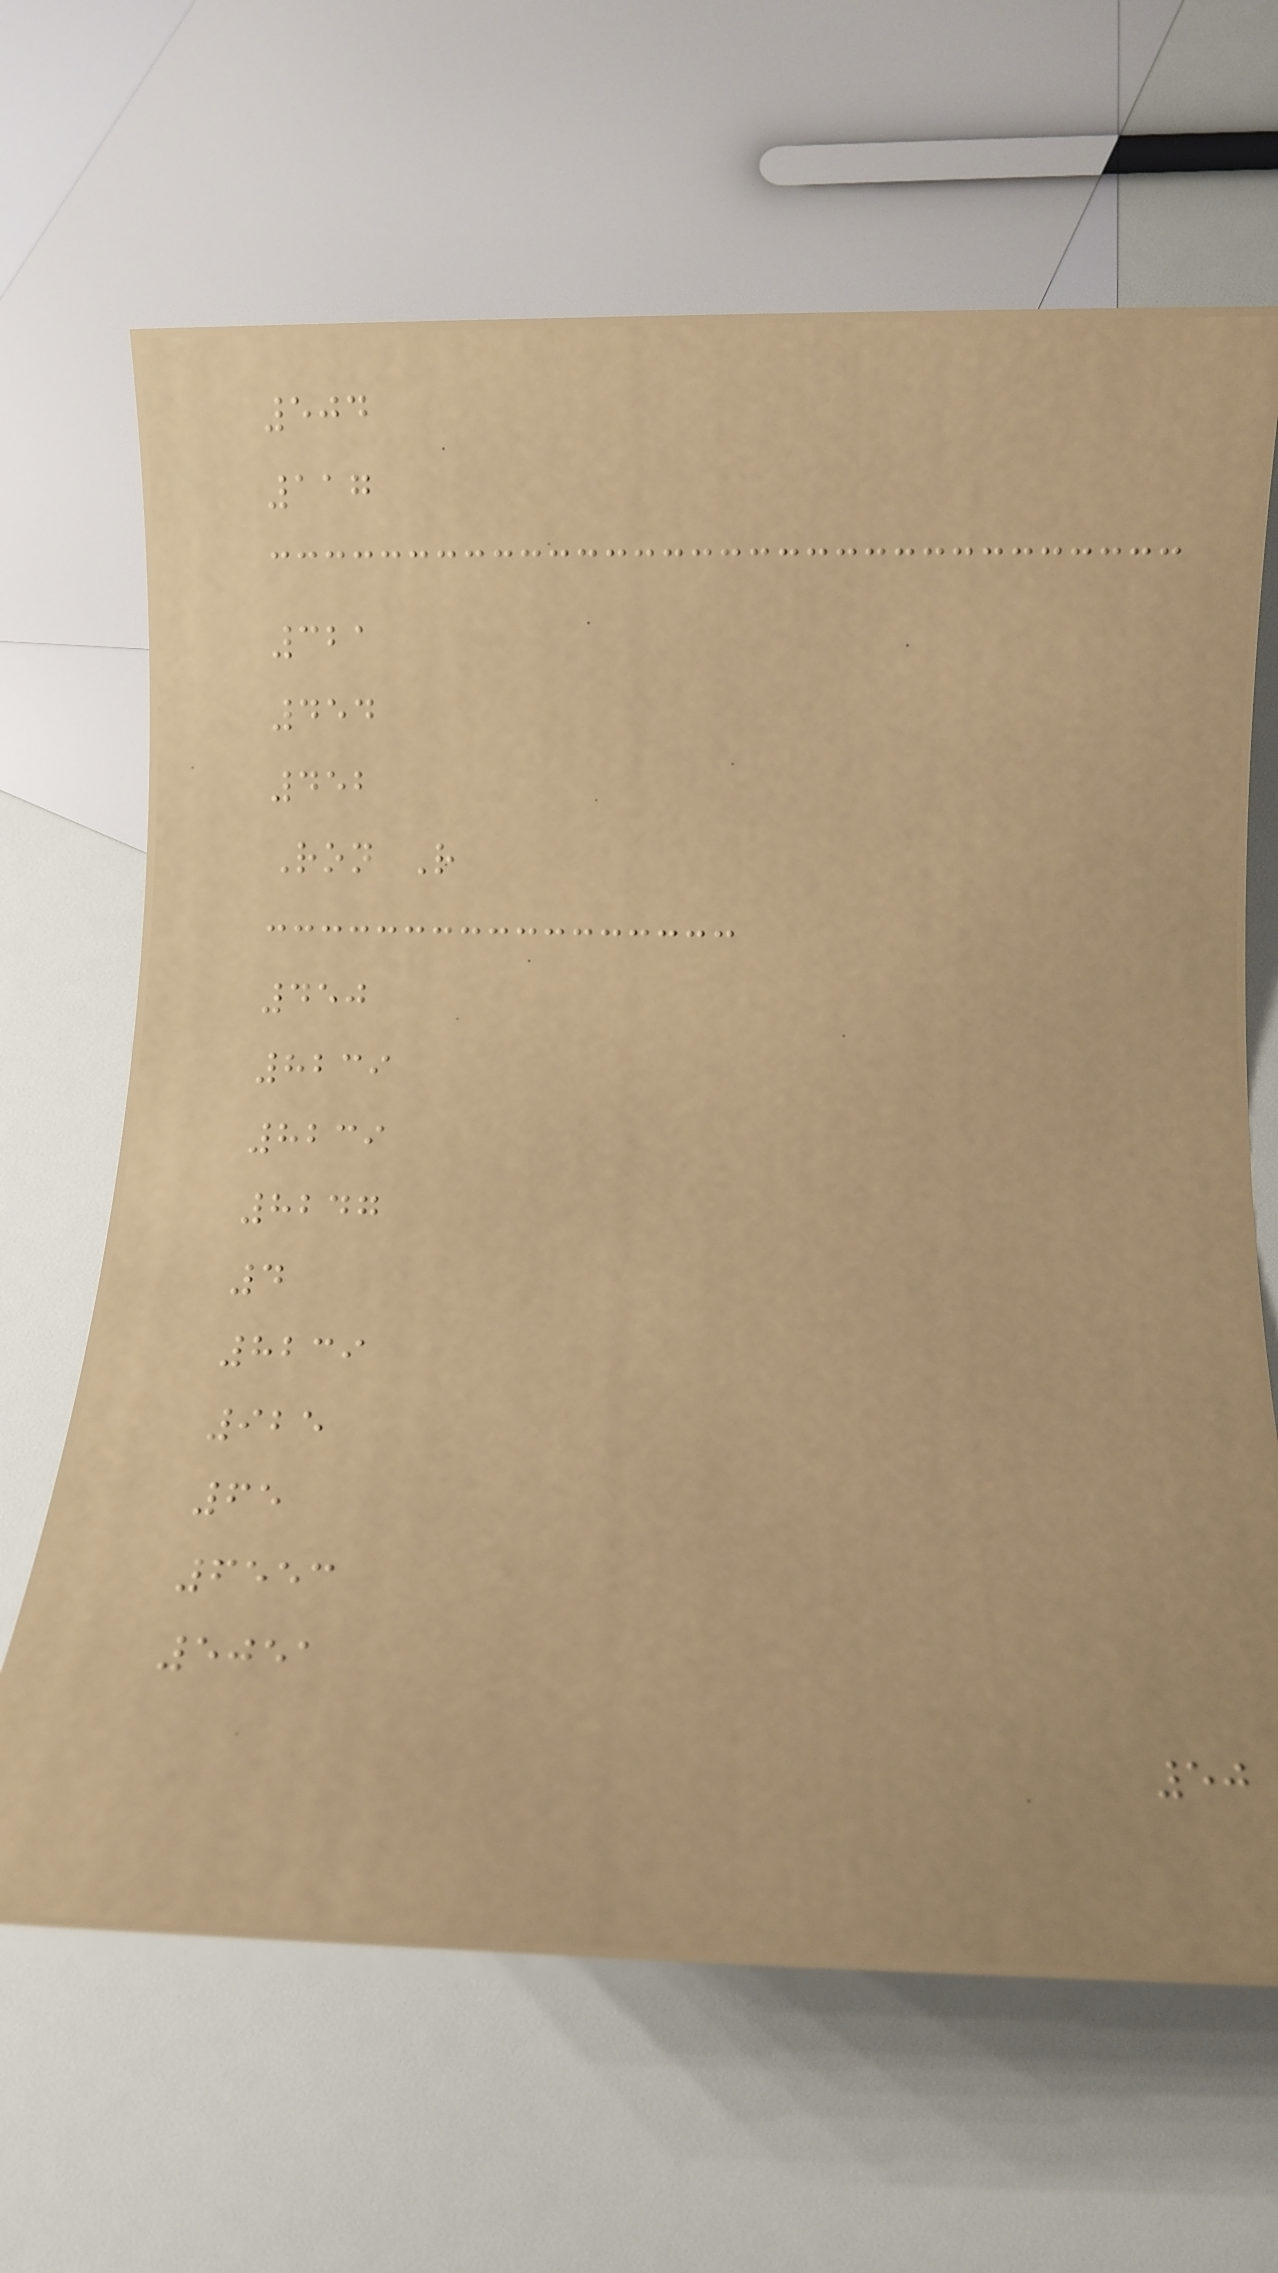504
117
321
454
452
Ron R
450
8239
8239
8247
4
8239
925
65
6553
5051
50
